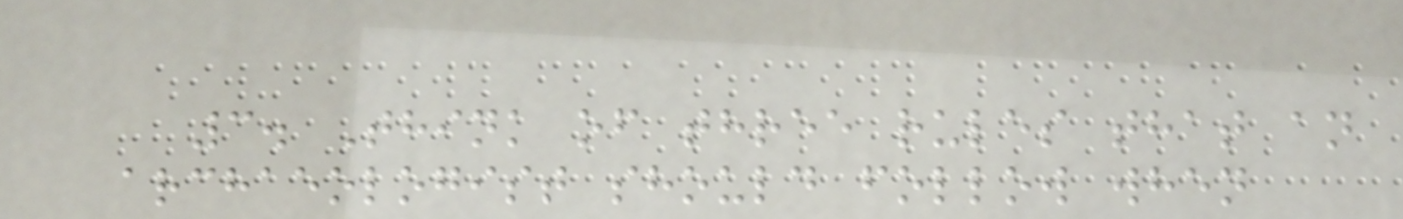3. Think of three rules that an
archaeologist should follow when
